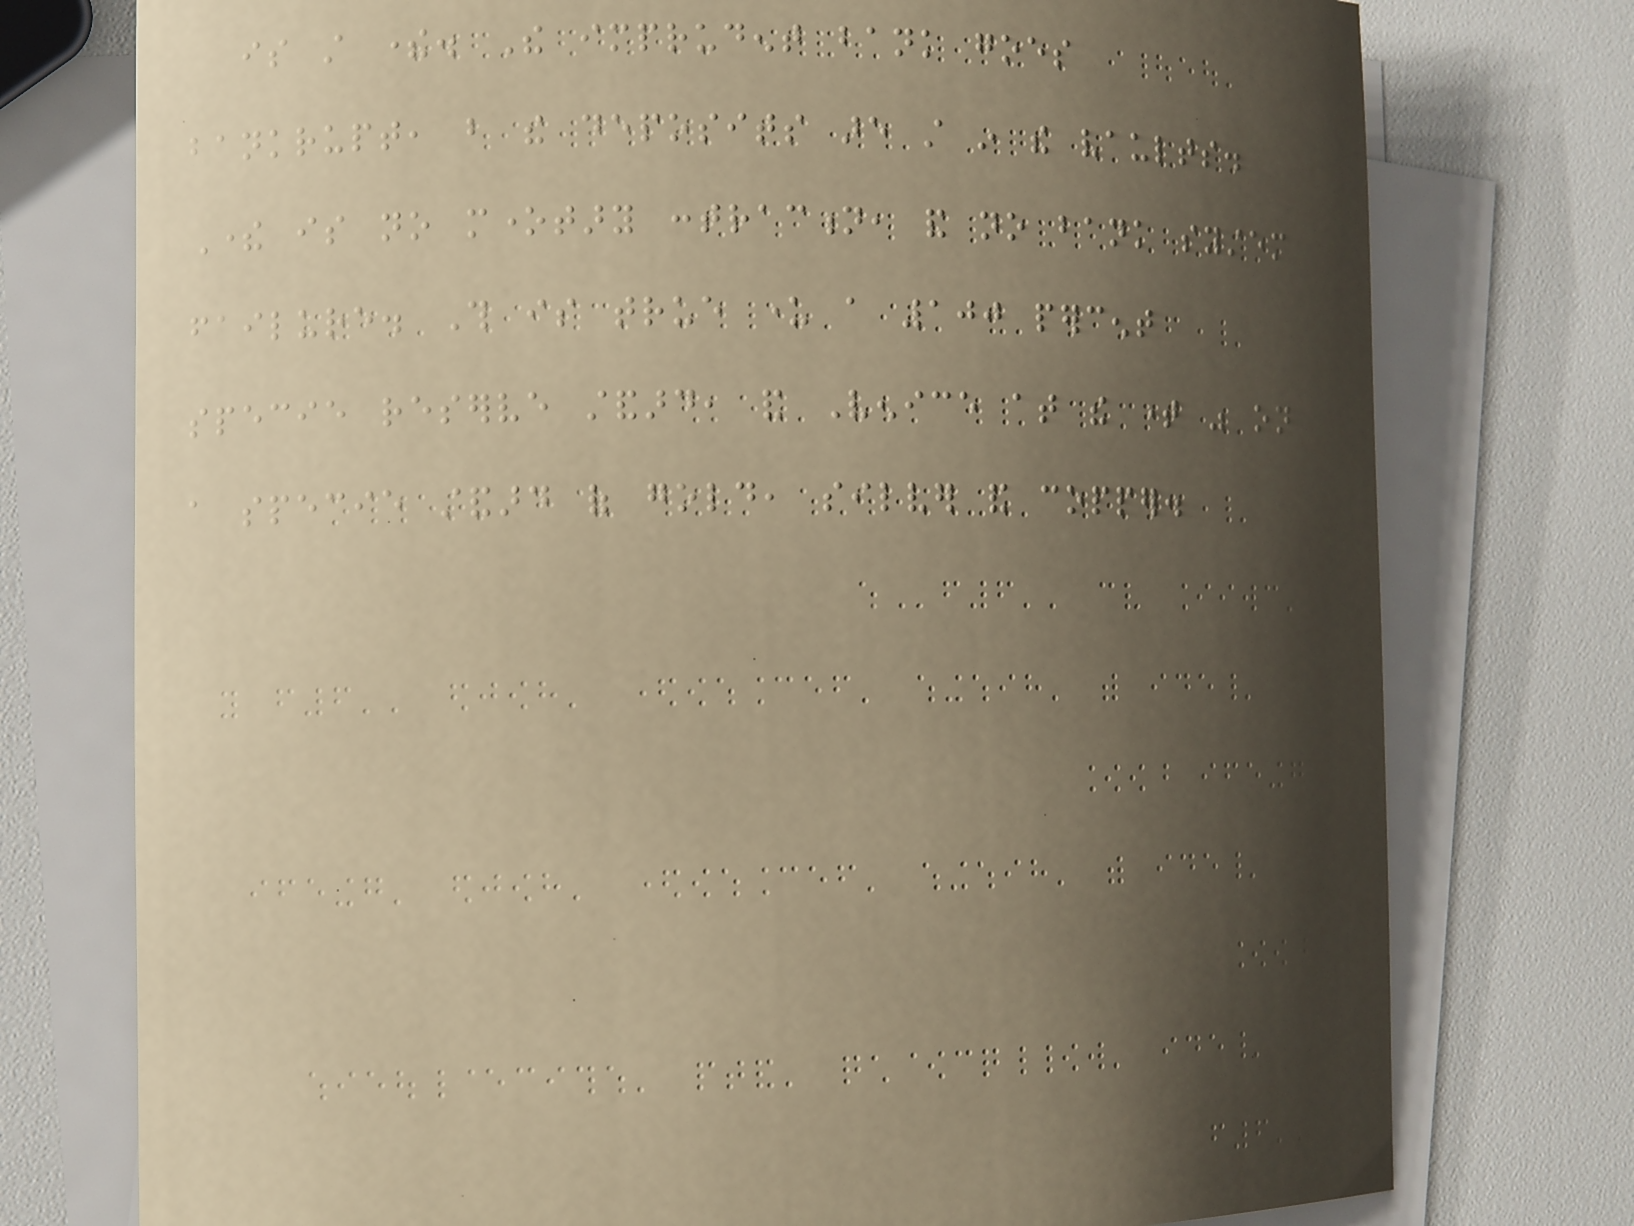is still there. The imprudent bank goes
bankrupt, but the deposits are still in the vaults.
There is no monetary contraction, and no bank system
failure. This is true under a 100 percent
specie reserve standard, and Venice at the time was on
a specie standard of gold, silver and copper.
